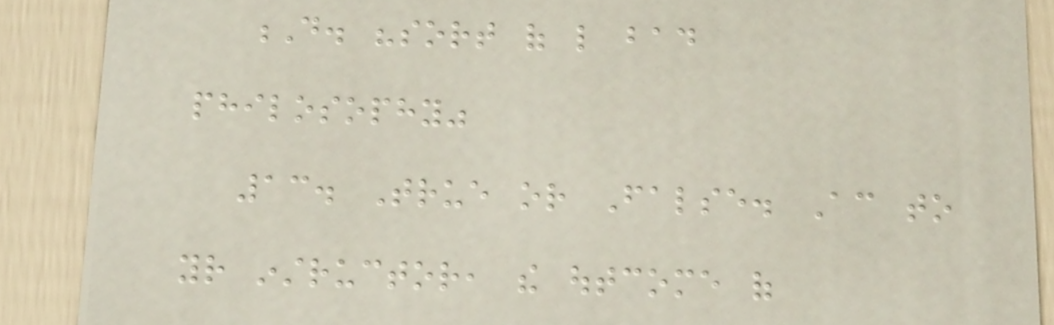D. "sort of like bad
philosophy"
13. True or False. According to
your instructor, the outcome of
